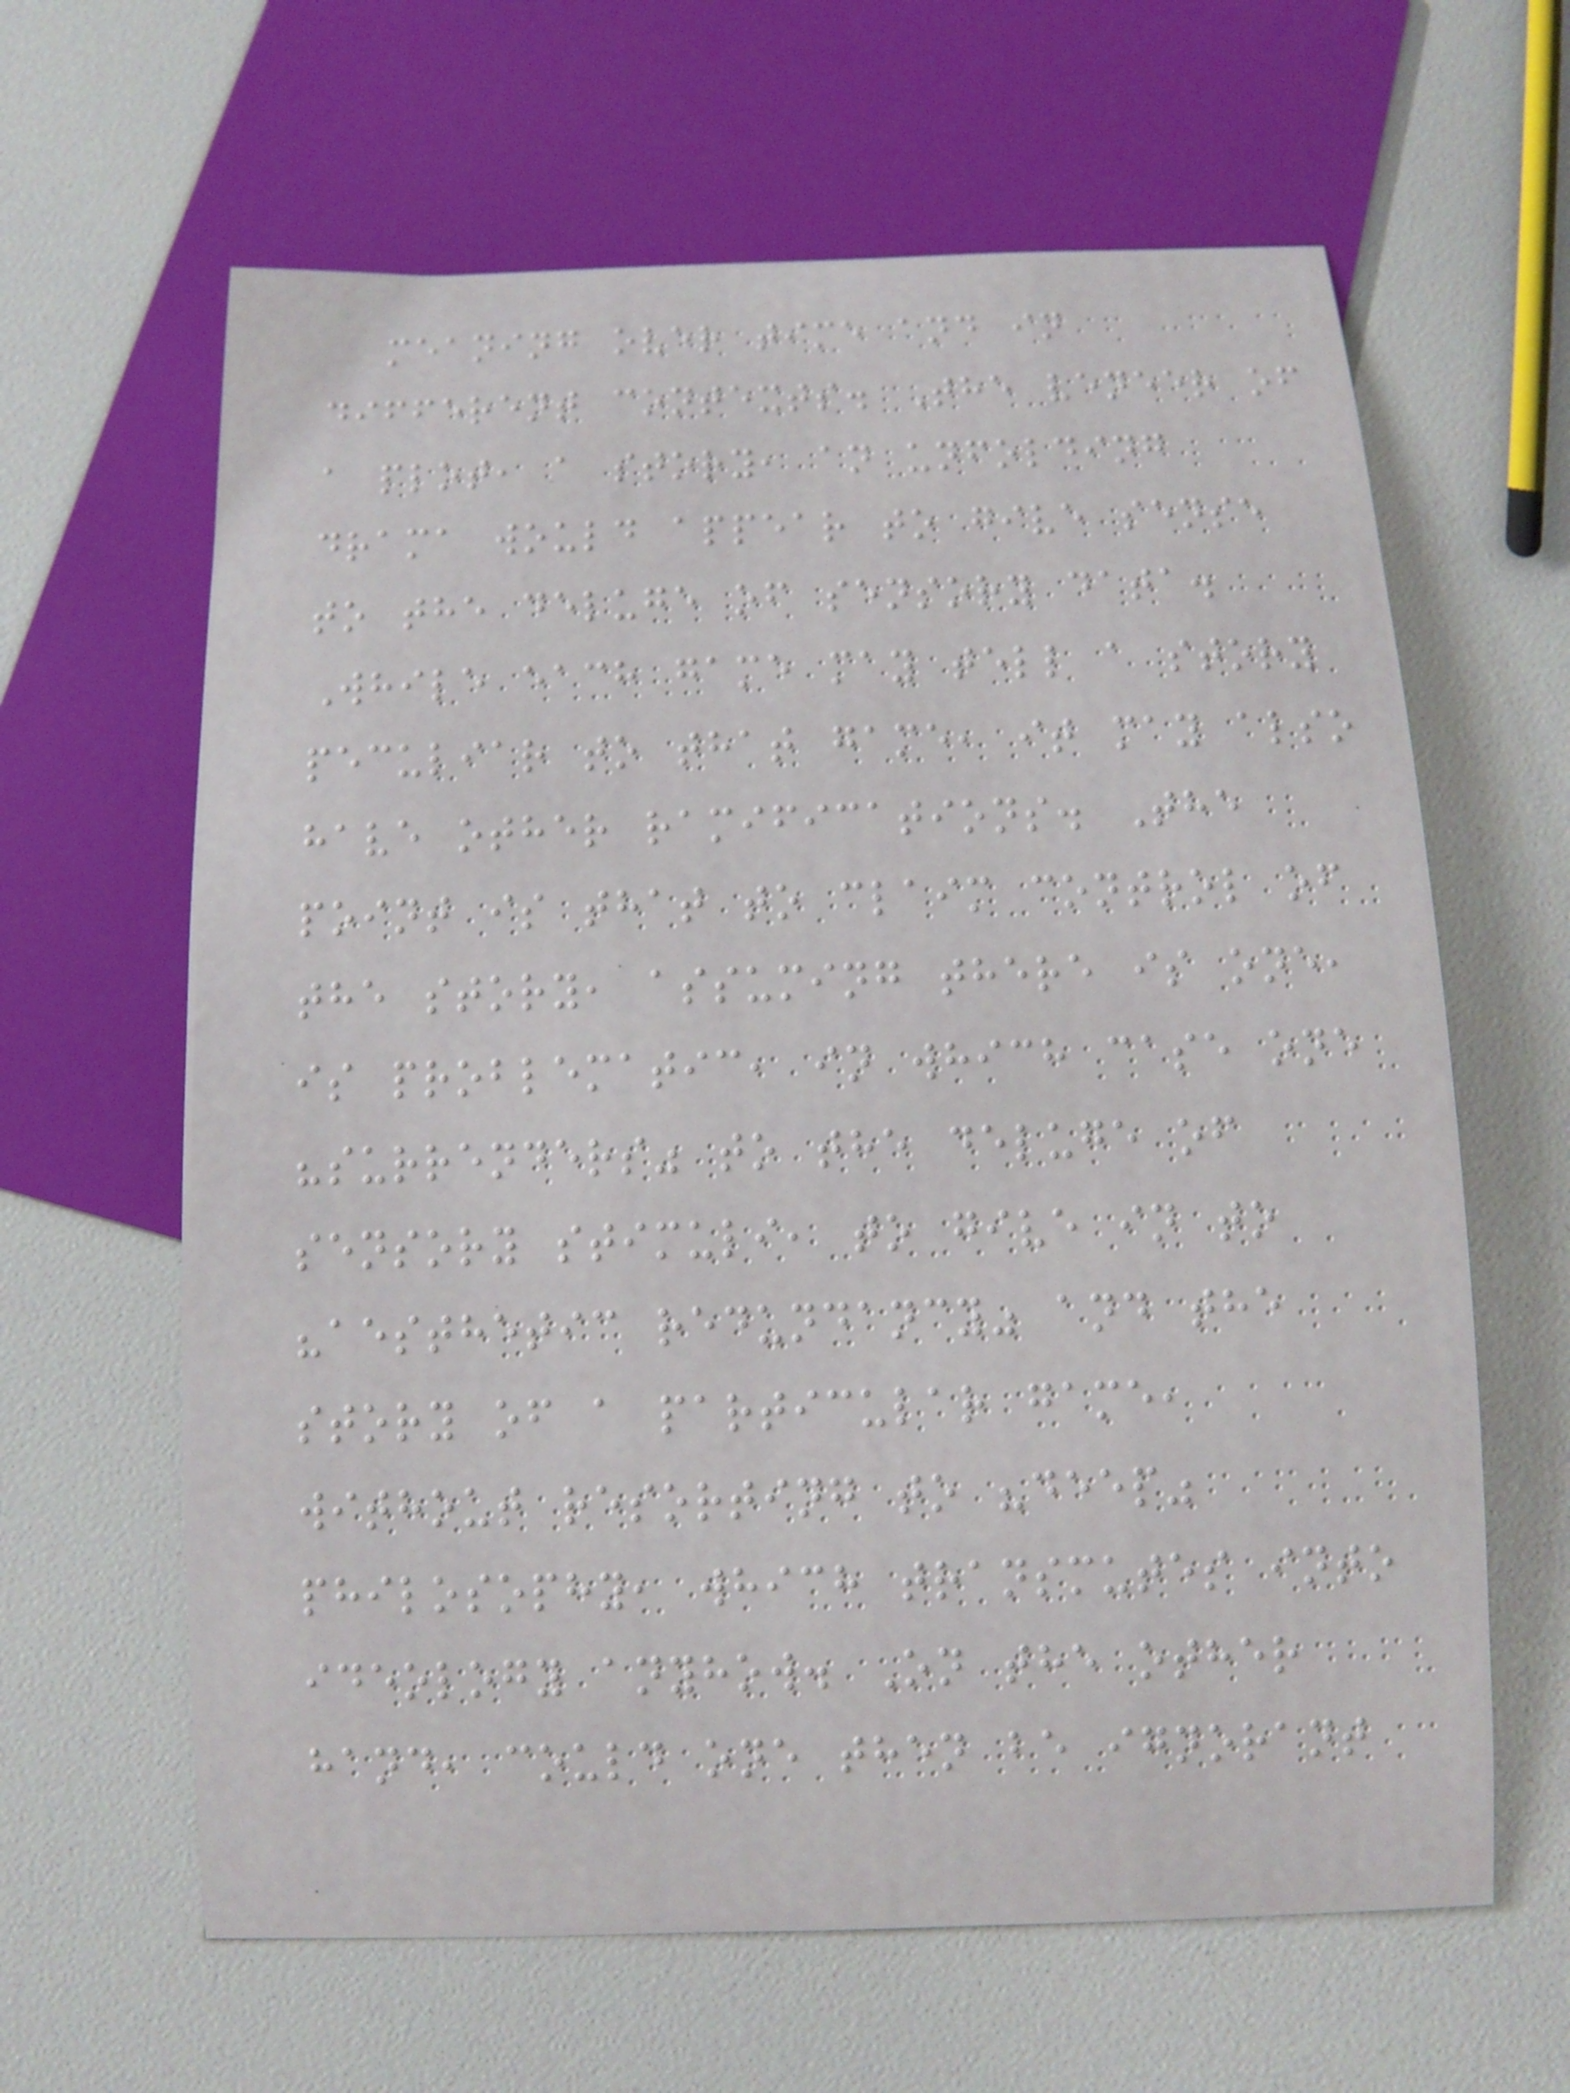meaning over time and in
different contexts. The veneer of
a plot, a story, an unfolding
drama would appear to give sense
to the deluge of sensory data.
While each game may tell a story
peculiar to that game, it may also
have other ramifications. The
point is that to claim control of
the story, assuming there is one,
is problematic, in which case one
"surrenders" to the deluge of
sensory stimuli, to give in to
"aesthetic redundancy" and the
story of a particular game,
without resorting to "deep"
philosophy, which transmutes into
ideology anyhow. On the other
hand, could one then be ignorant
